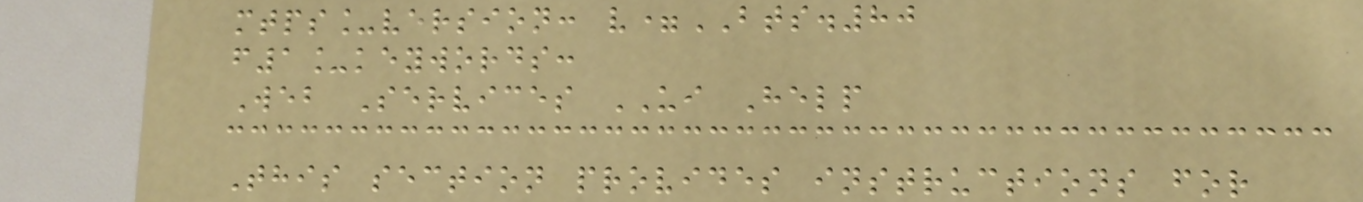mtps_version: v=BTS.80
f1_keywords:
Web Services UI Help
This section provides instructions for
